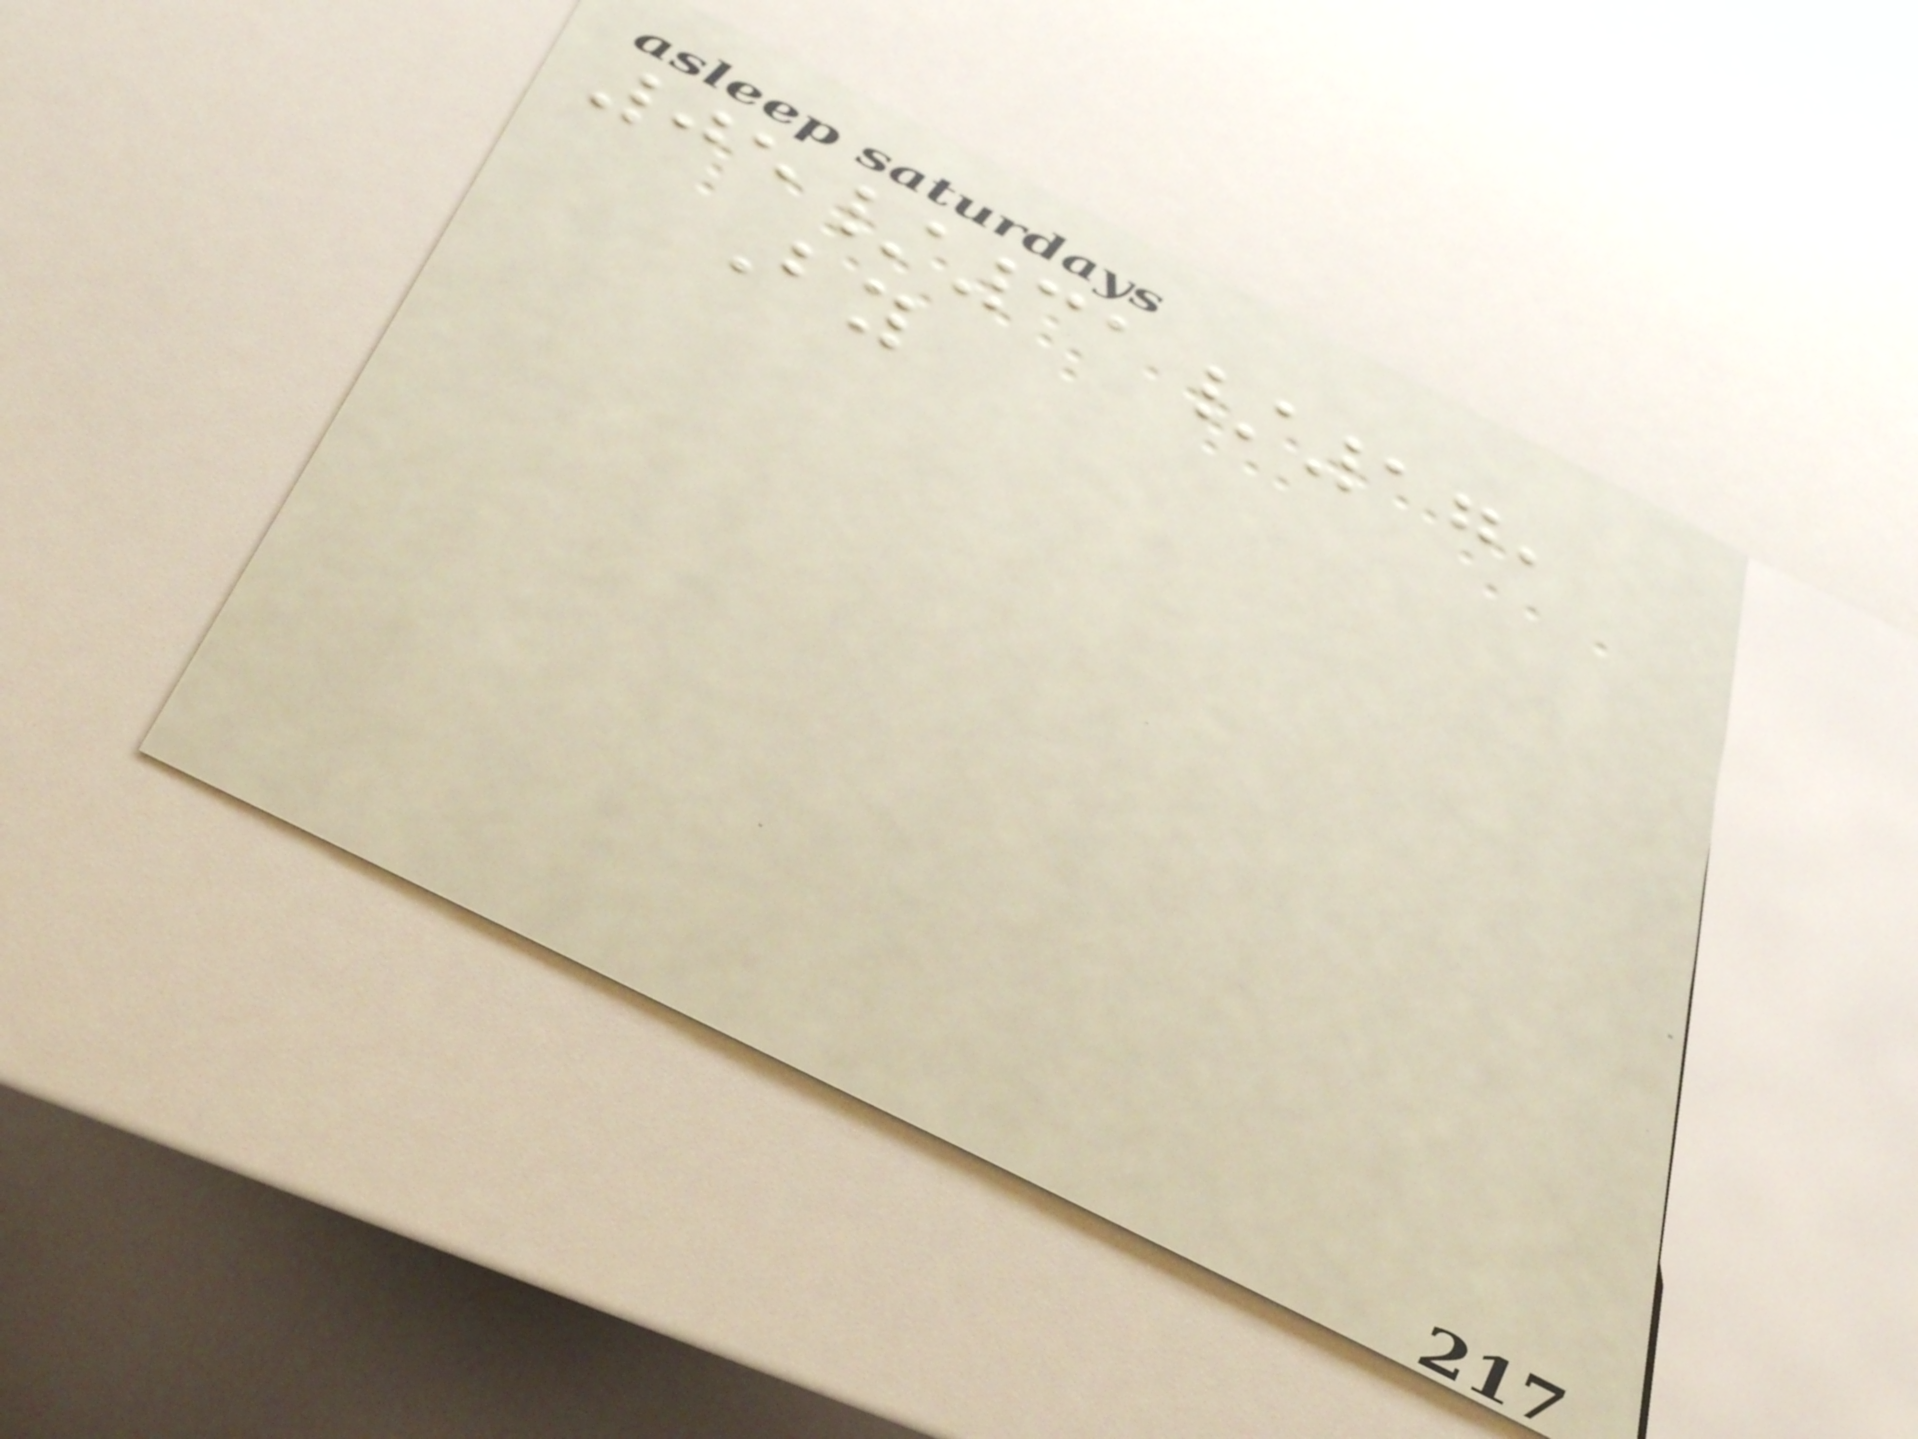05/31/17,
By
